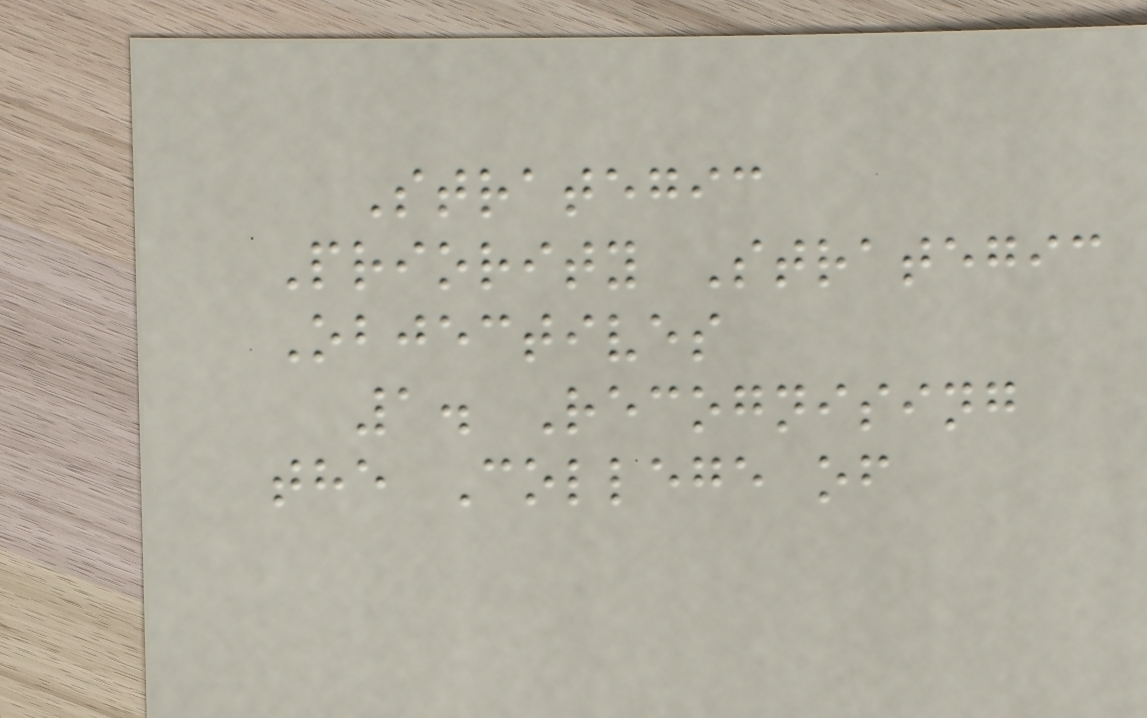Strategic
Priority Strategic
Objectives
1. Recognising
the College of
